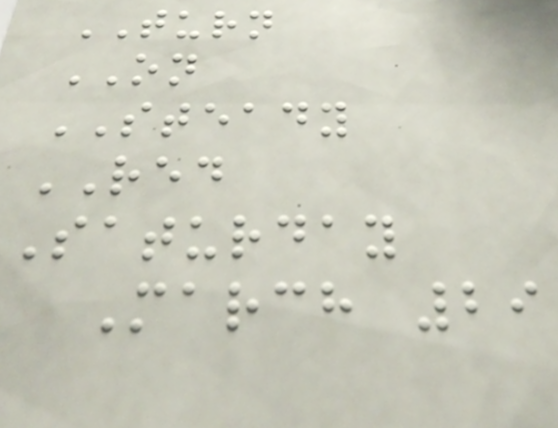TURN
ON
STEADY
RED
Saturday
March 29
